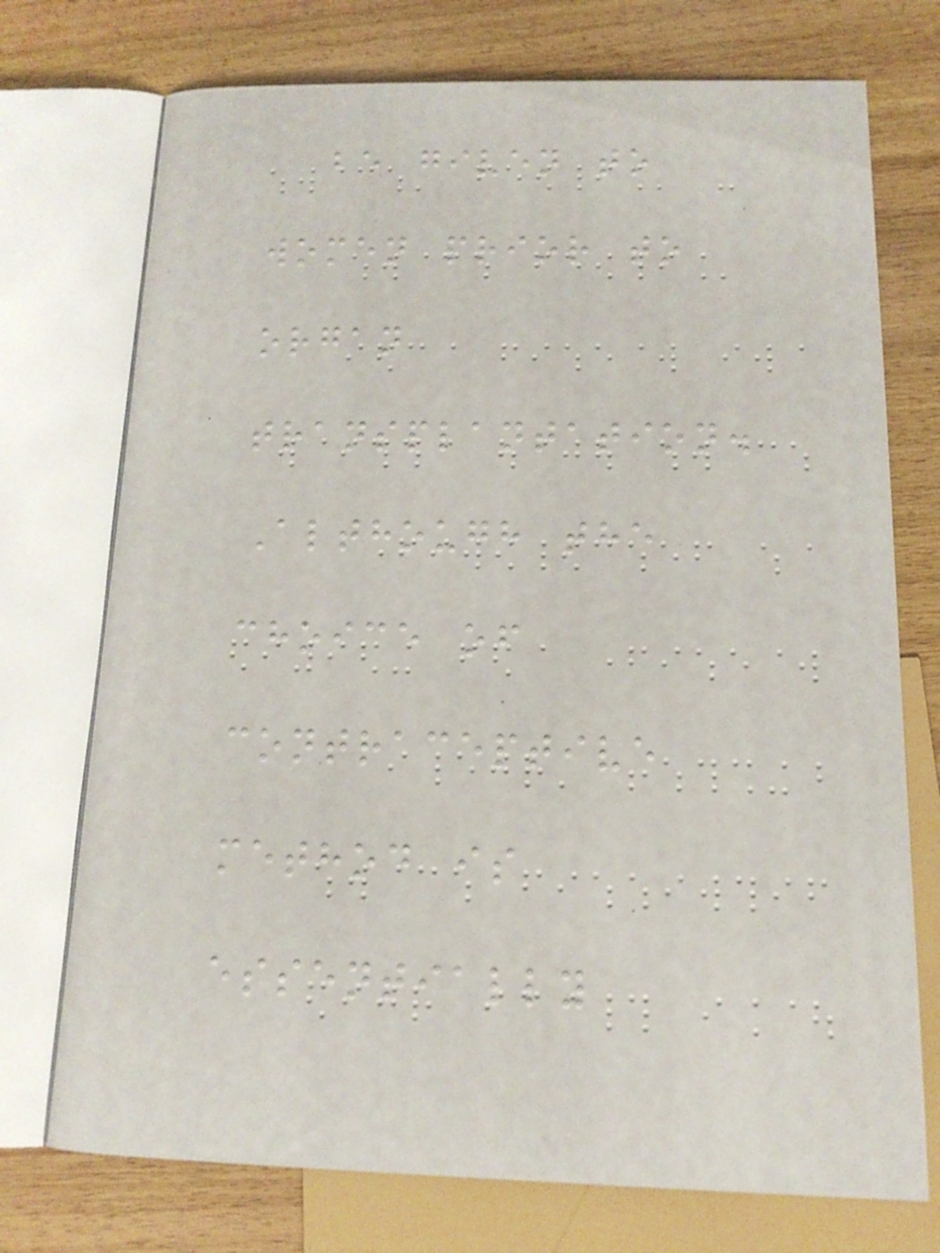be given to
women prior to
organ
transplantation.
Although the
choice of
contraceptive
method is
essentially
